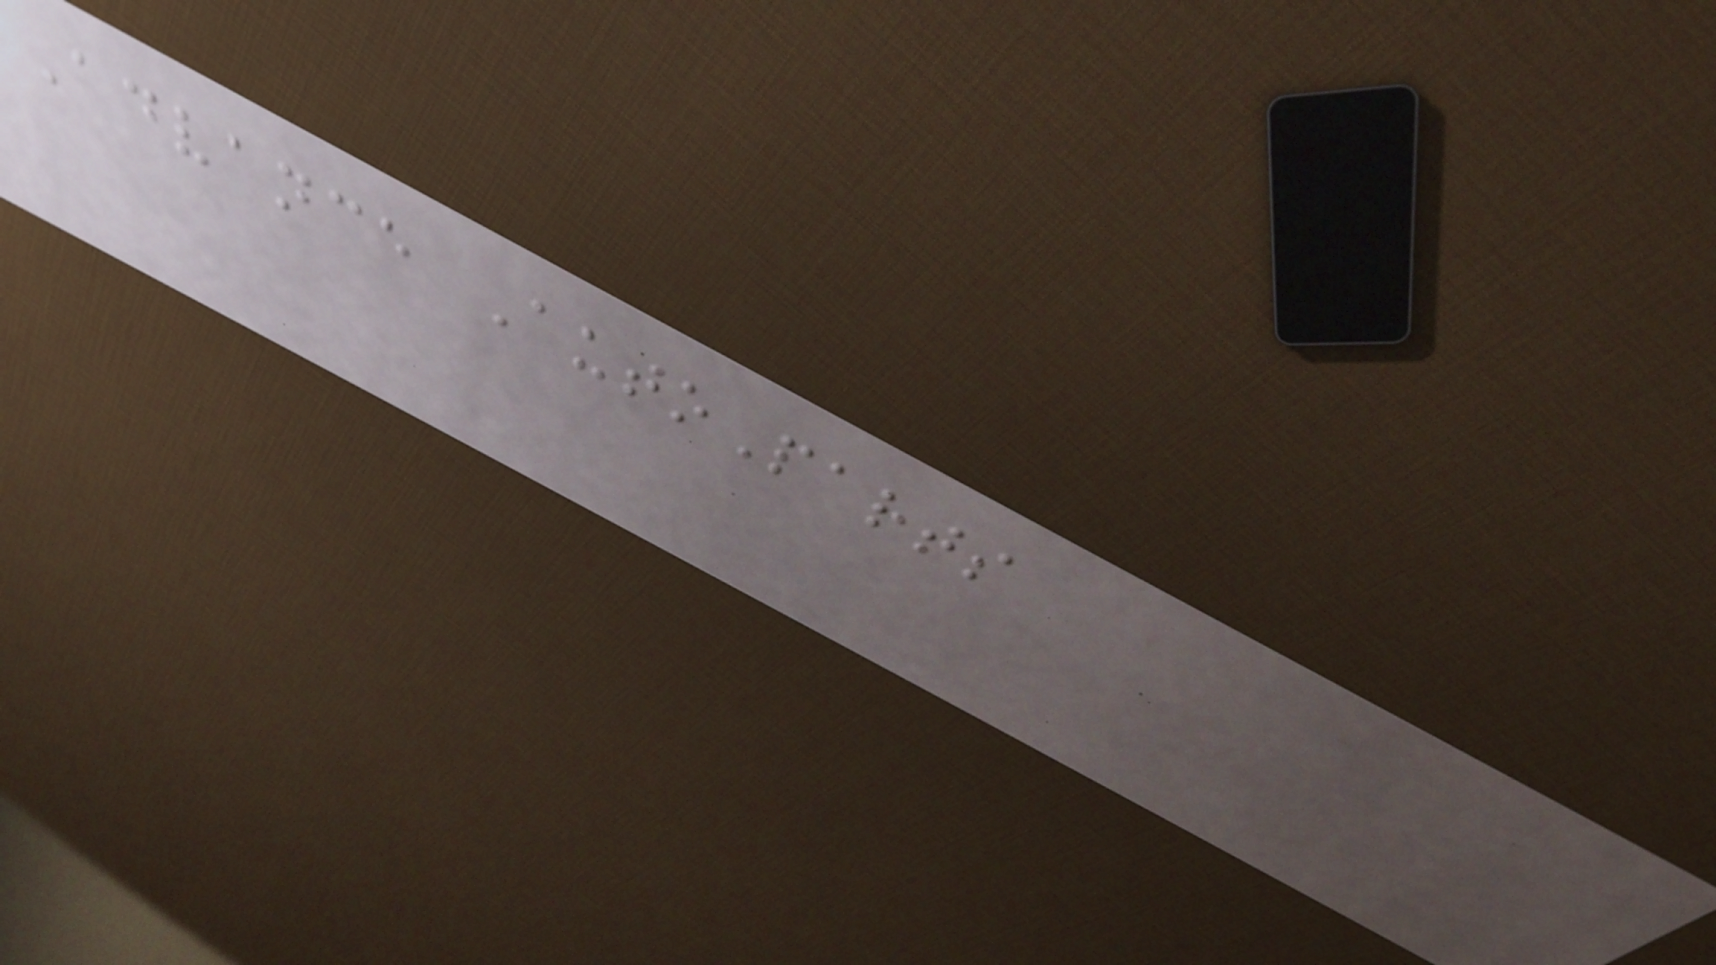Advance AutoParts
